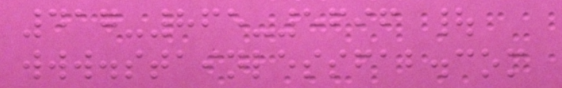417-865-5696 |
www.stainlessfab.com
